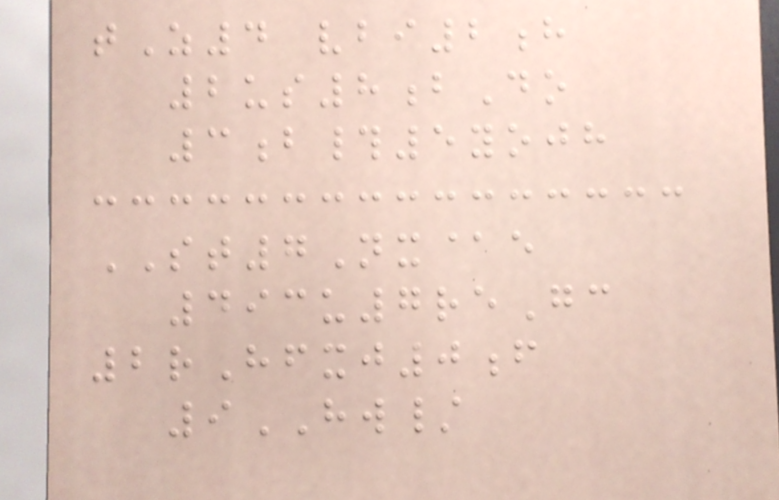tZ4 vbi2h
2us8bDo
3b#5yojh
ST7Nx@e
493u7reGc
2rHfxj0f
9HW/
